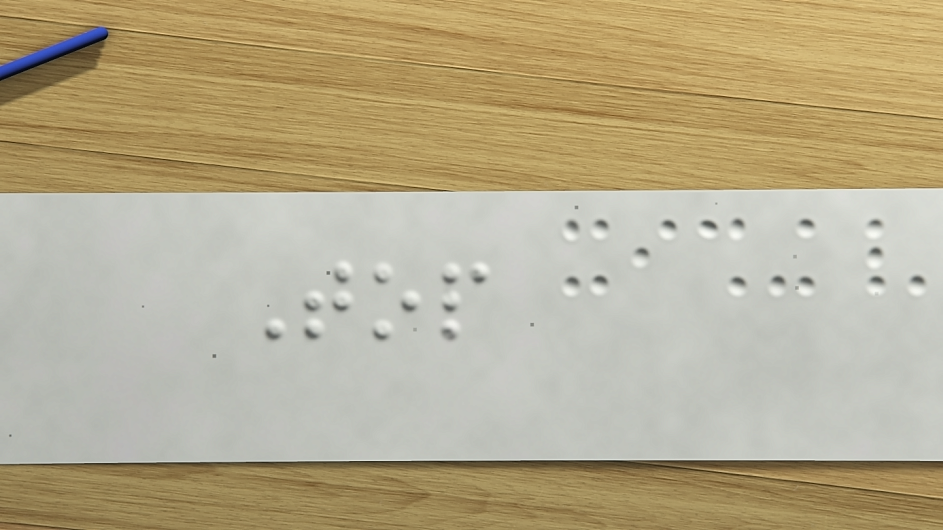Top
